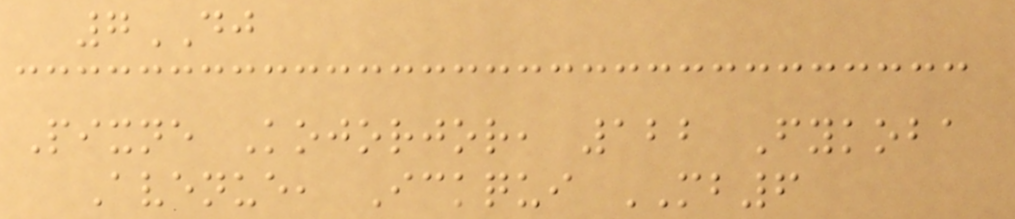7DJ
Pixne Kojorjor, 122 Fykoba
Avenue, Ickqui MB6
